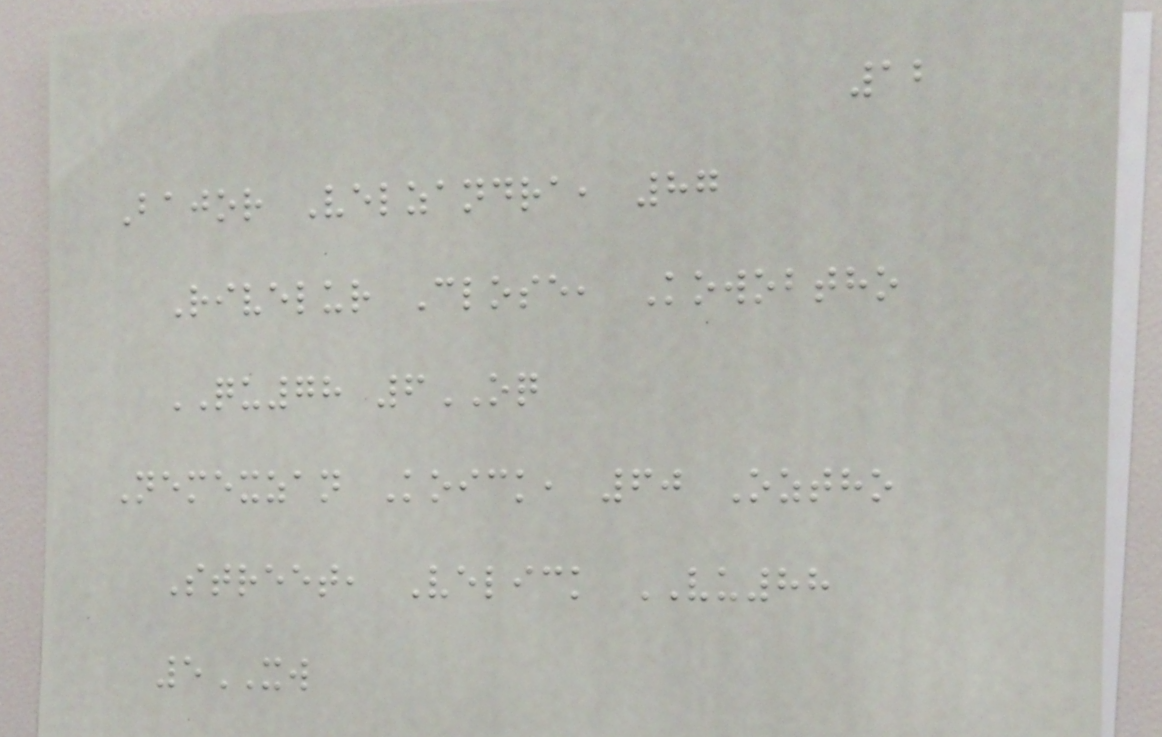12
Bajor Velzandra, 87
Rivelur Close, Kowobtho
QU78 6OQ
Nemexzan Koick, 60 Oztho
Street, Velick VU88
5XW
